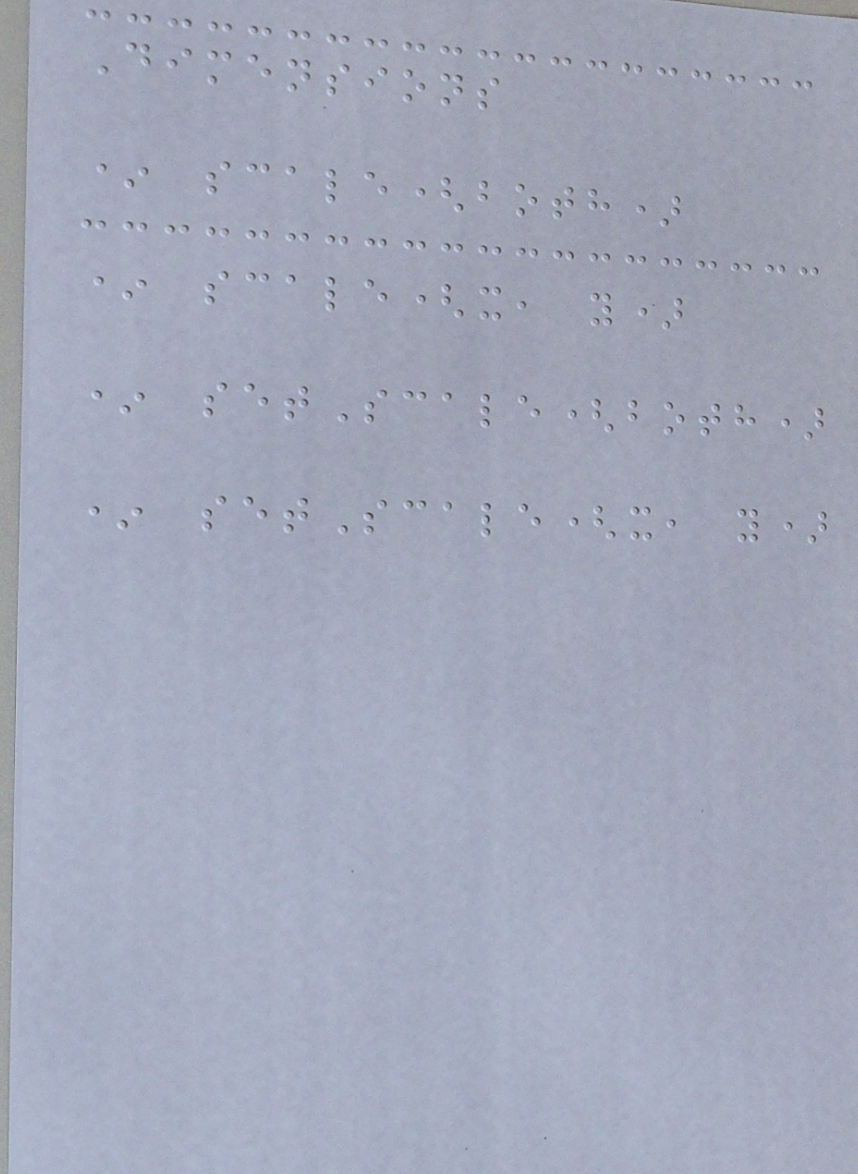Dimensions
* scale(both)
* scale(x, y)
* setScale(both)
* setScale(x, y)
